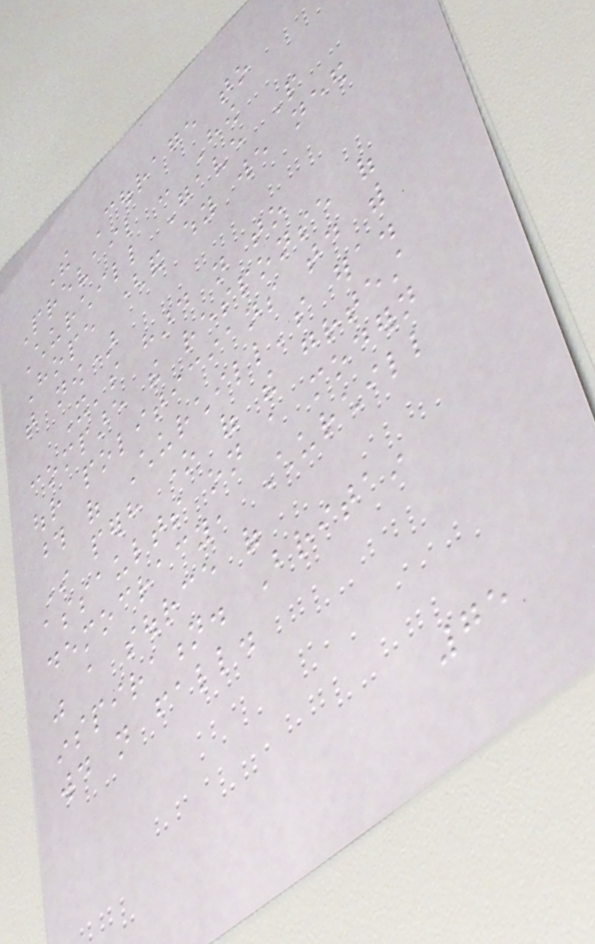The Courage to
Prevail - How
Churchill Gave People
Hope (and why we need
that now)
It's hard not to
compare the response of
our politicians today with
those of Churchill's era.
In perhaps one of the greatest
assaults on a modern
democracy, Churchill
was a source of
inspiration. Britain
would not fall.
75
